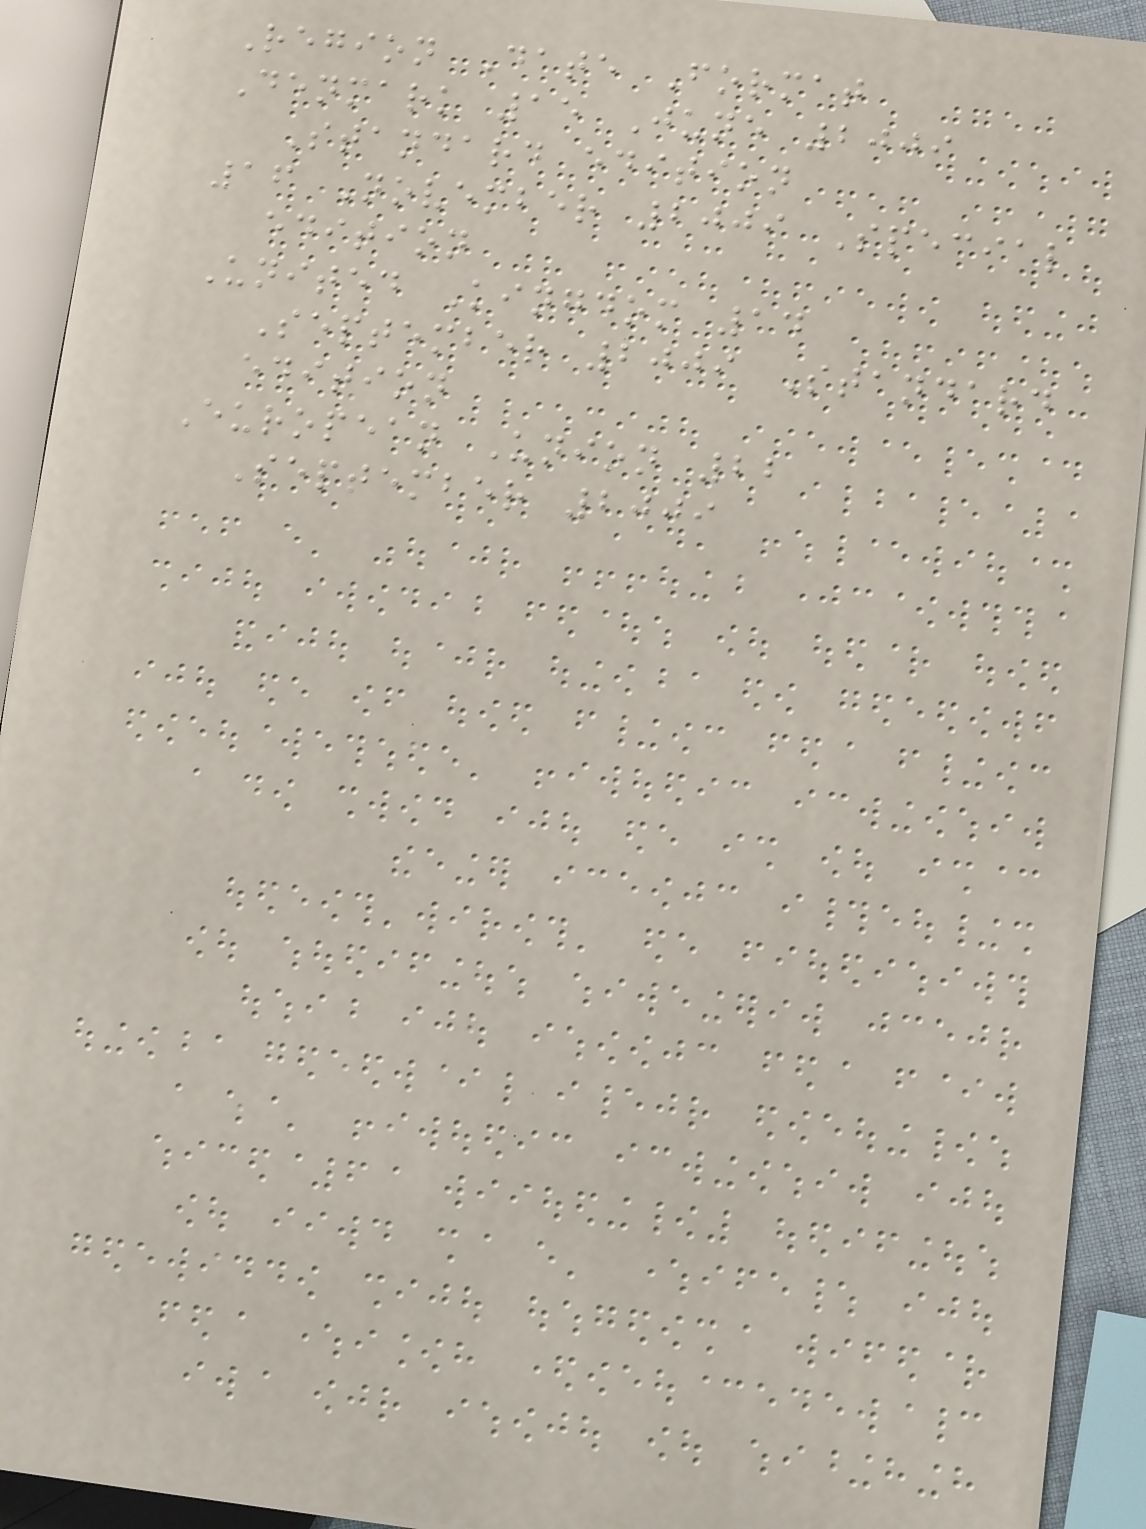Region Date Format
Denmark 15 June 2009
Standard edition
16 November 2009 Special
edition
United Kingdom 14
September 2009 Standard
edition
European Union 22
September 2009
